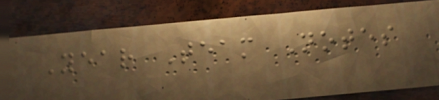Year Team Notes
